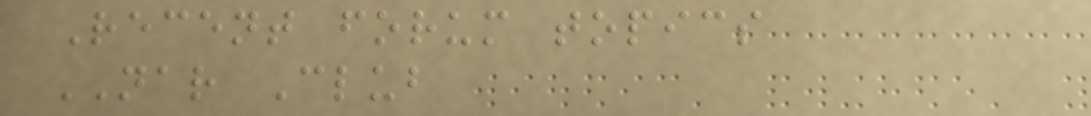Recent forum topics
NAR Club
